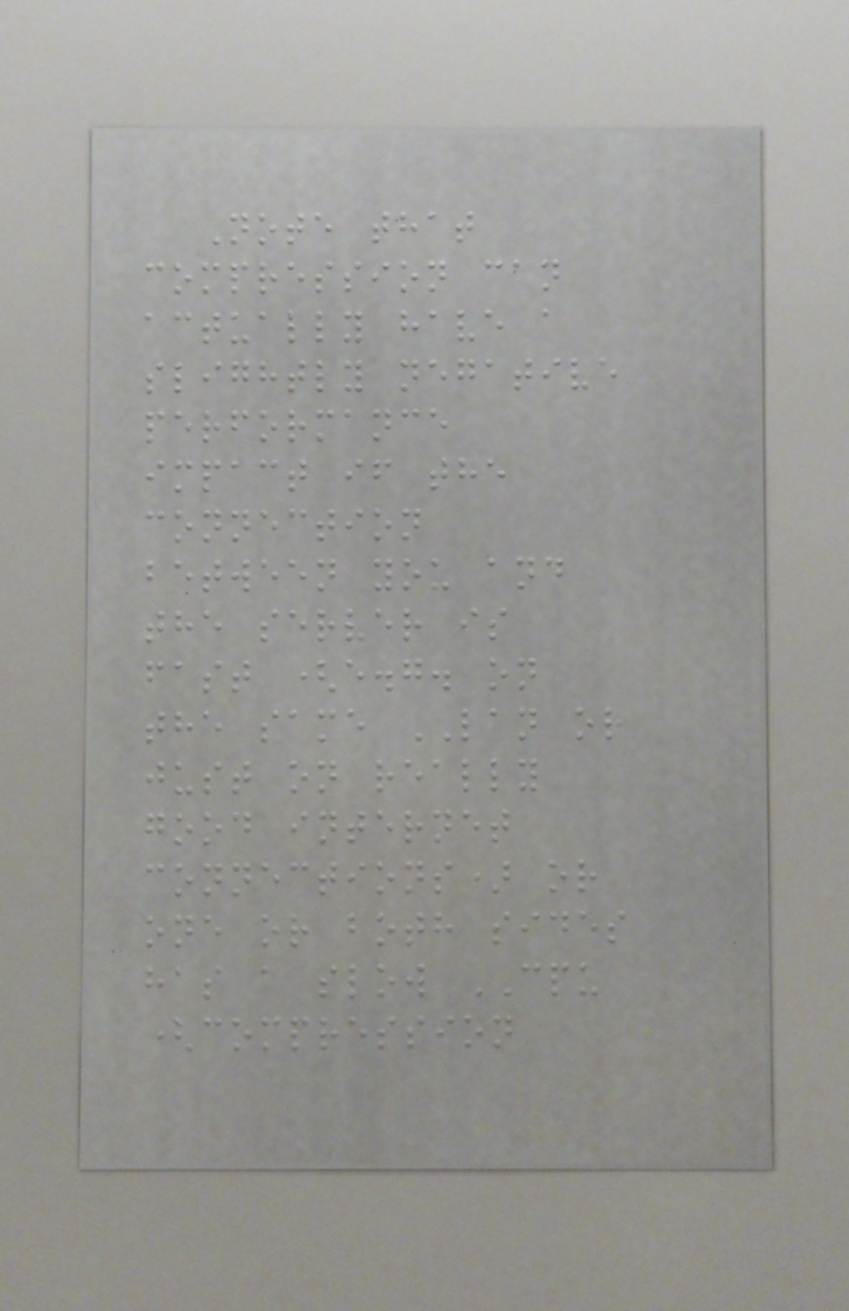Note that
compression can
actually have a
slightly negative
performance
impact if the
connection
between you and
the server is
fast (e.g. on
the same LAN or
just on really
good internet
connections) or
one or both sides
has a slow CPU
(compression
